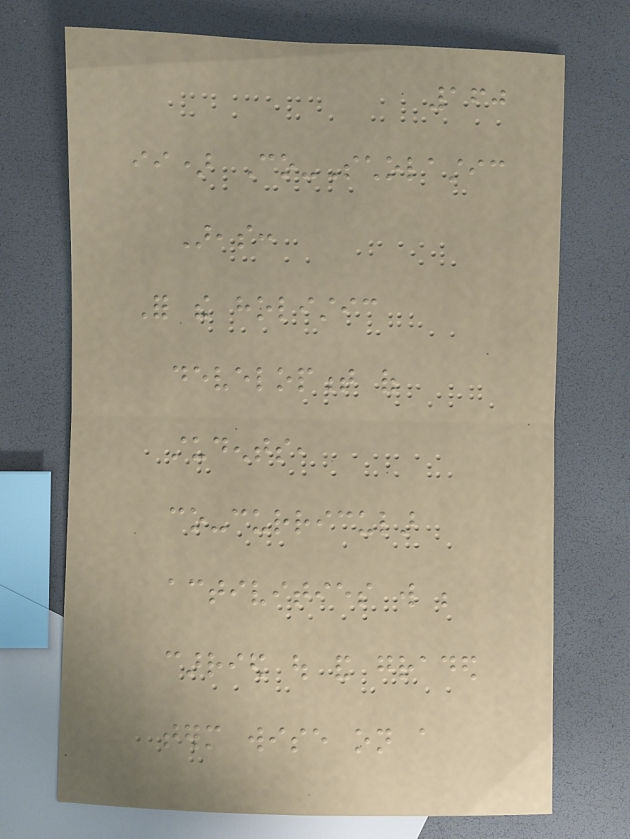160
ii) Co-Scholastic
Areas:
For the holistic
development of
students,
co-curricular
activities will be
carried out and graded
term wise on a
